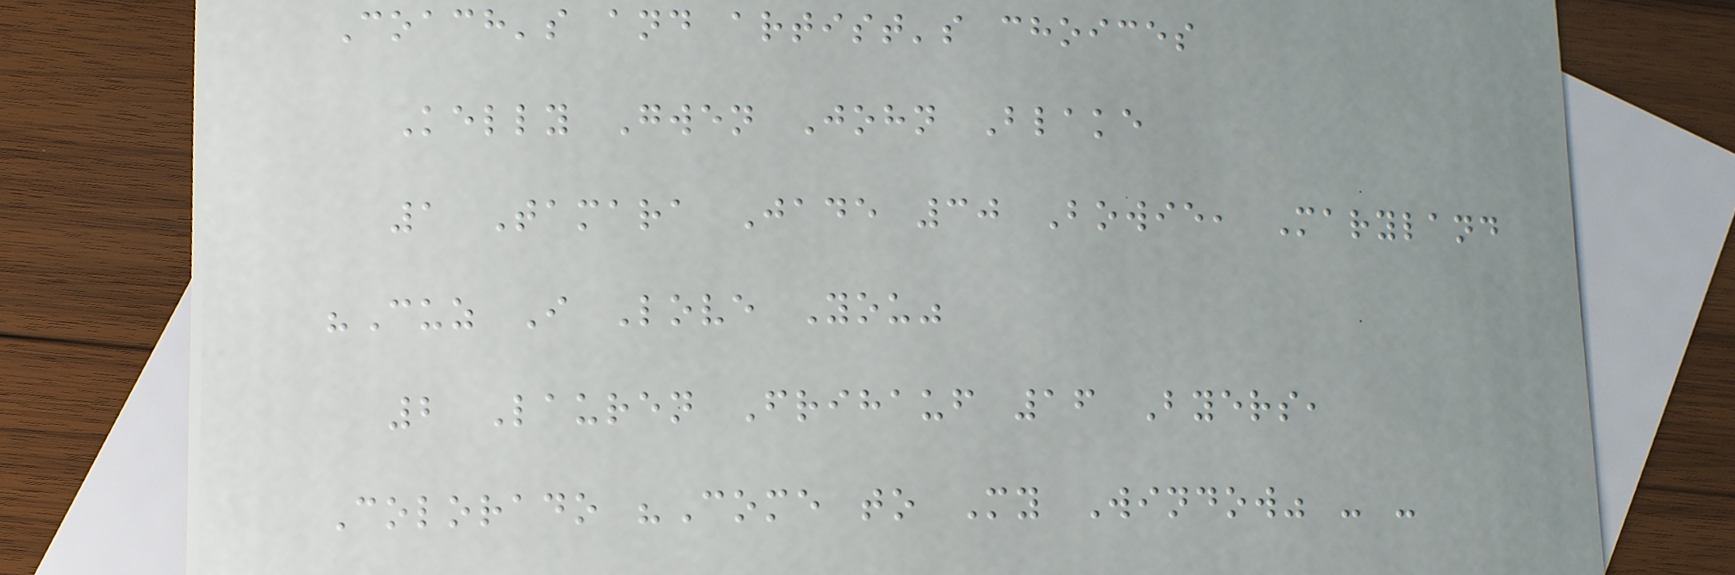Coach's and artist's choices
Kelly Gwen John Blake
1 Tamara Jade 30 Bowie, Maryland
"Cuz I Love You"
2 Lauren Frihauf 16 Byers,
Colorado "Come to My Window" - -
